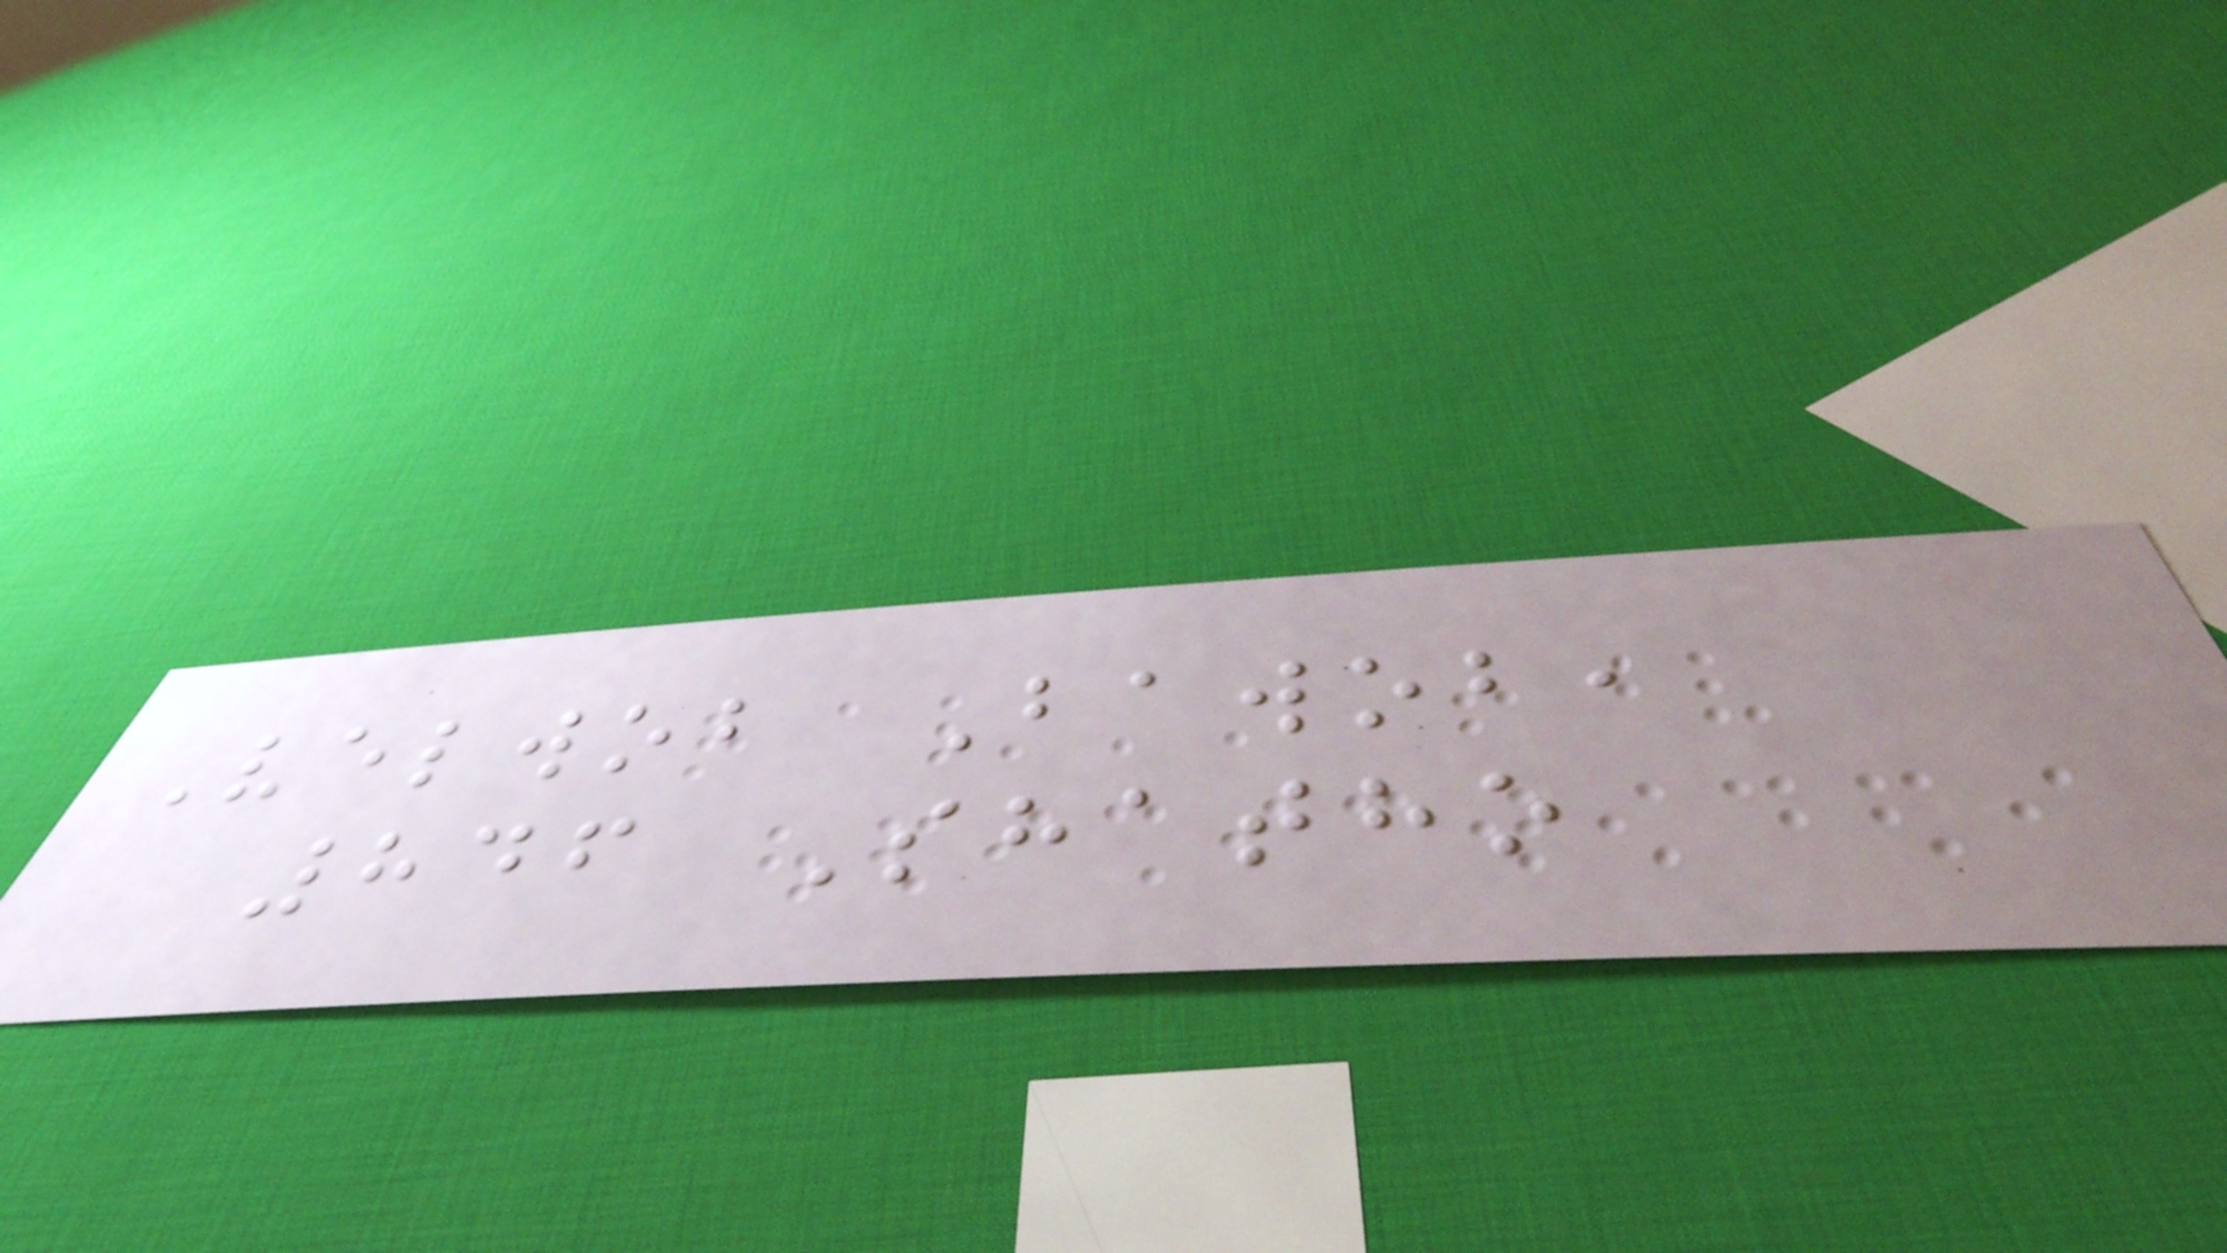Velwob Bawob,
846 Shatho
